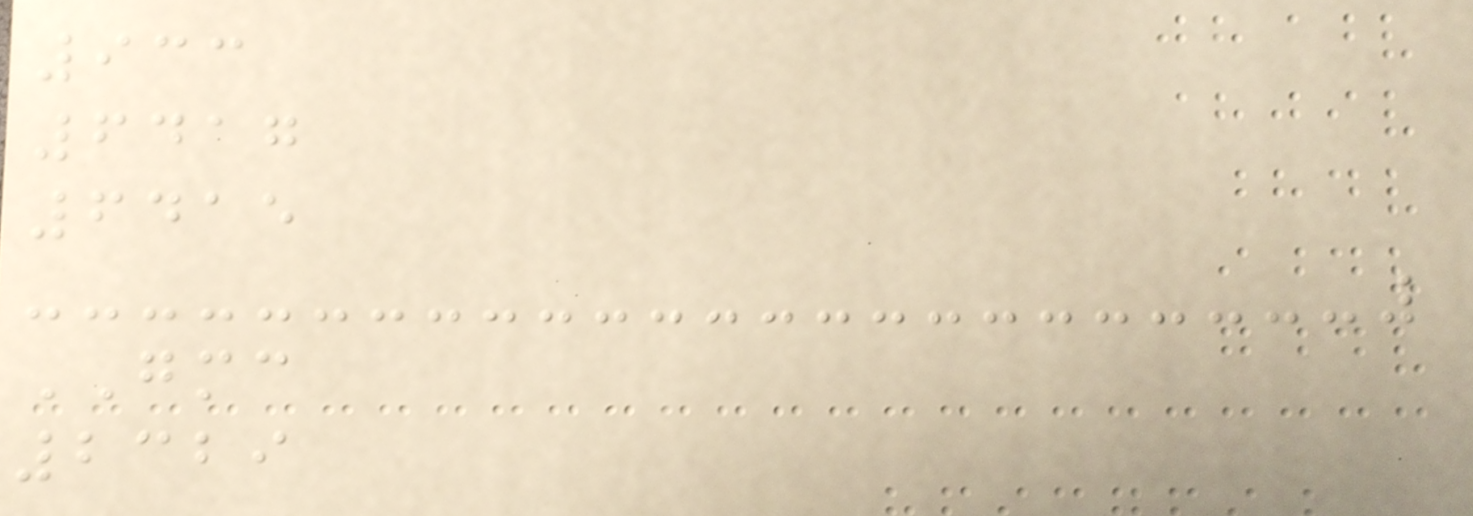933
6417
6415
GMC
2329
